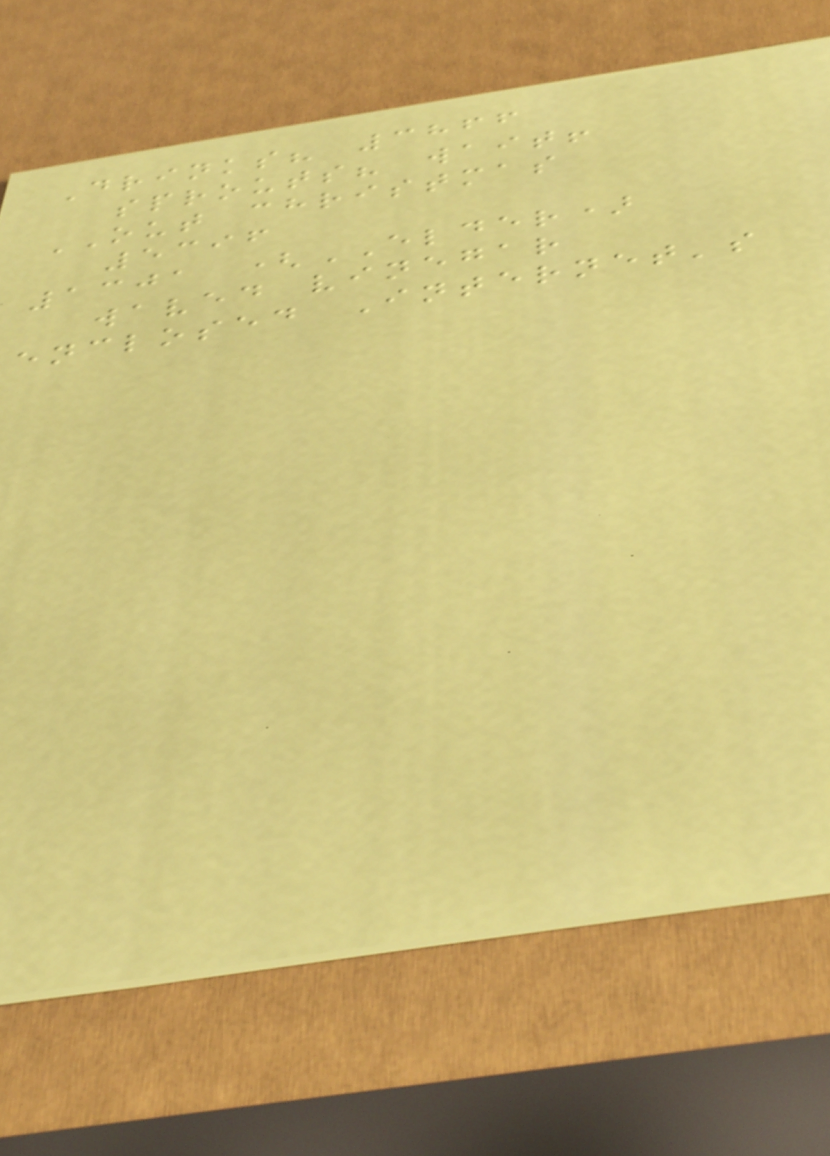Drinks? 3866
sprouts? wait!
OUT christmas
5396
1301 (ELDER)
waved vinegar
enclosed Internet's
